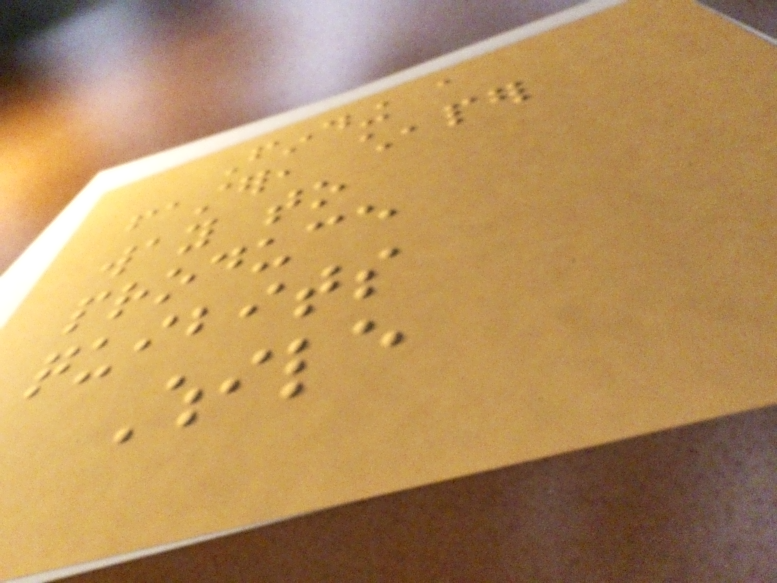Finding a
faster, cheaper
way to
produce
quibits
While
